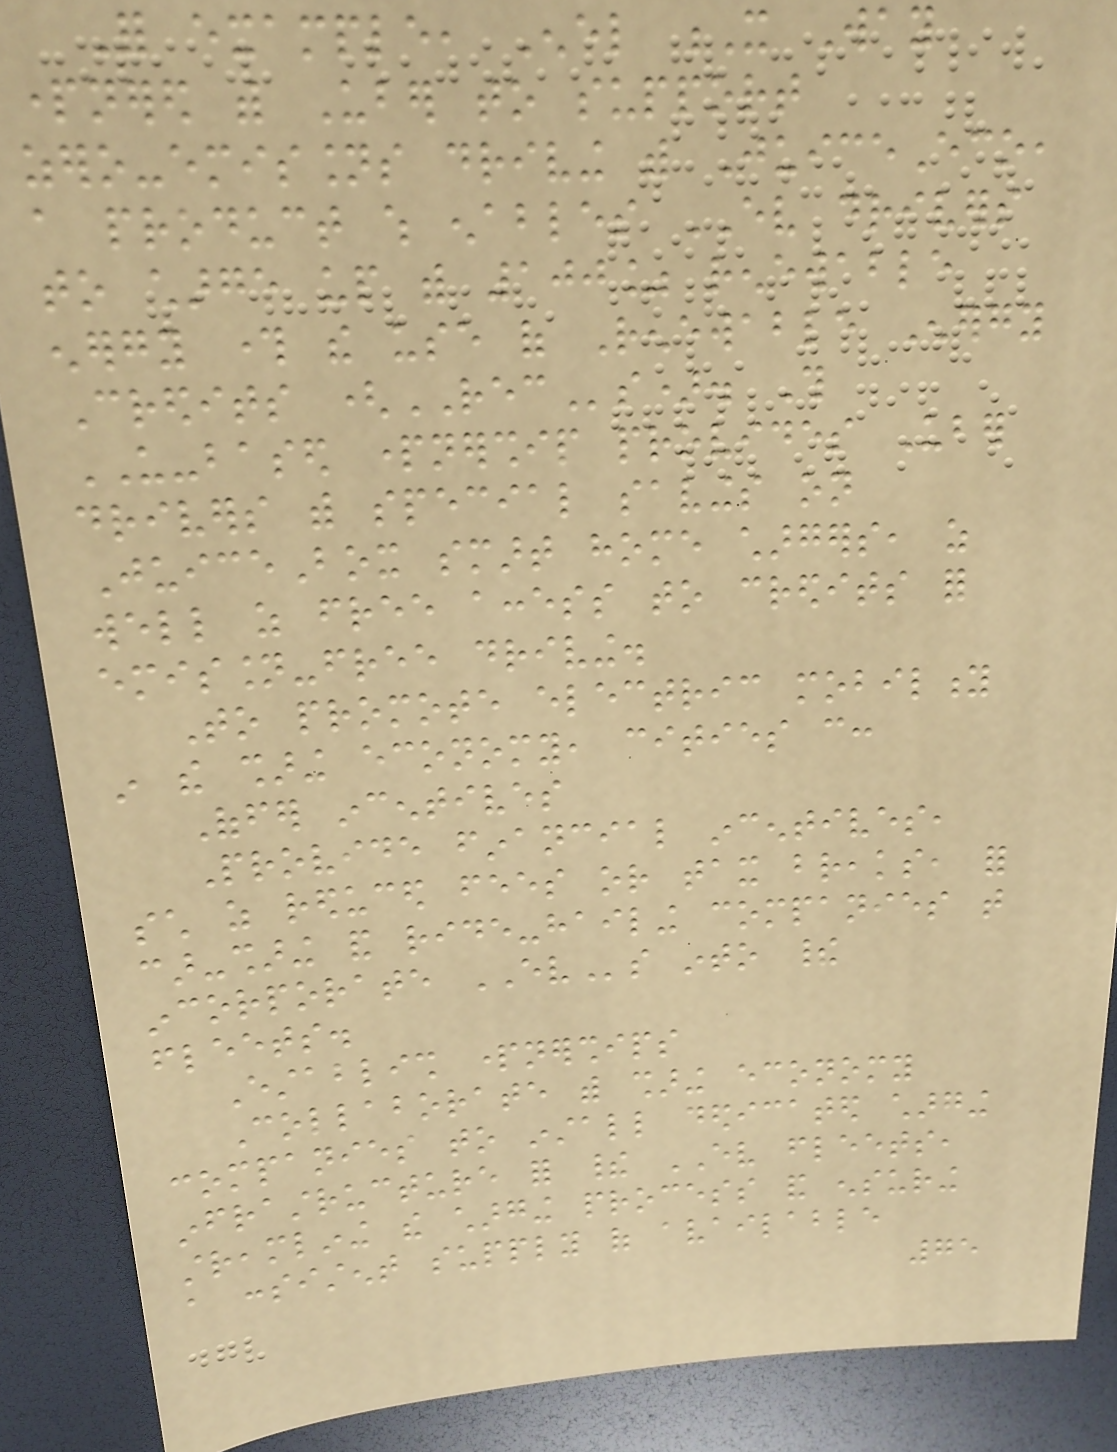For example, Enel X Way
partnered with Uber to support
zero-emissions driving with JuiceEco,
a product which enables EV drivers
to charge up with 100% renewable
energy through the use of Renewable Energy
Credits (RECs). This
US-based partnership provides Uber
drivers with special savings on
JuiceBox smart home chargers, as
well as free access to credits for
emission-free driving.
To promote electric mobility
in the sharing economy, cities can:
Offer incentives
Provide financial incentives,
such as reduced fees or tax breaks, for
car-sharing and ride-hailing companies that
incorporate EVs into their
fleets.
Establish partnerships
Collaborate with sharing economy
companies to install dedicated charging
infrastructure for their EV fleets,
streamlining the charging process and ensuring
a consistent supply of available
75
